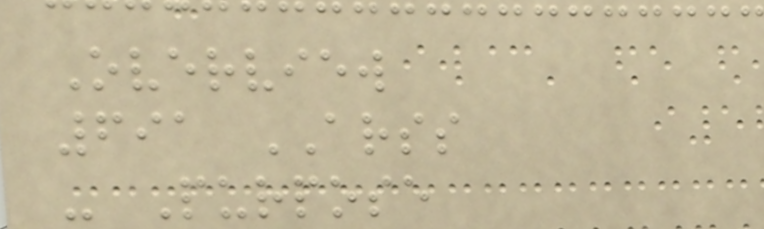Overview
691 ARSS
- Purpose
